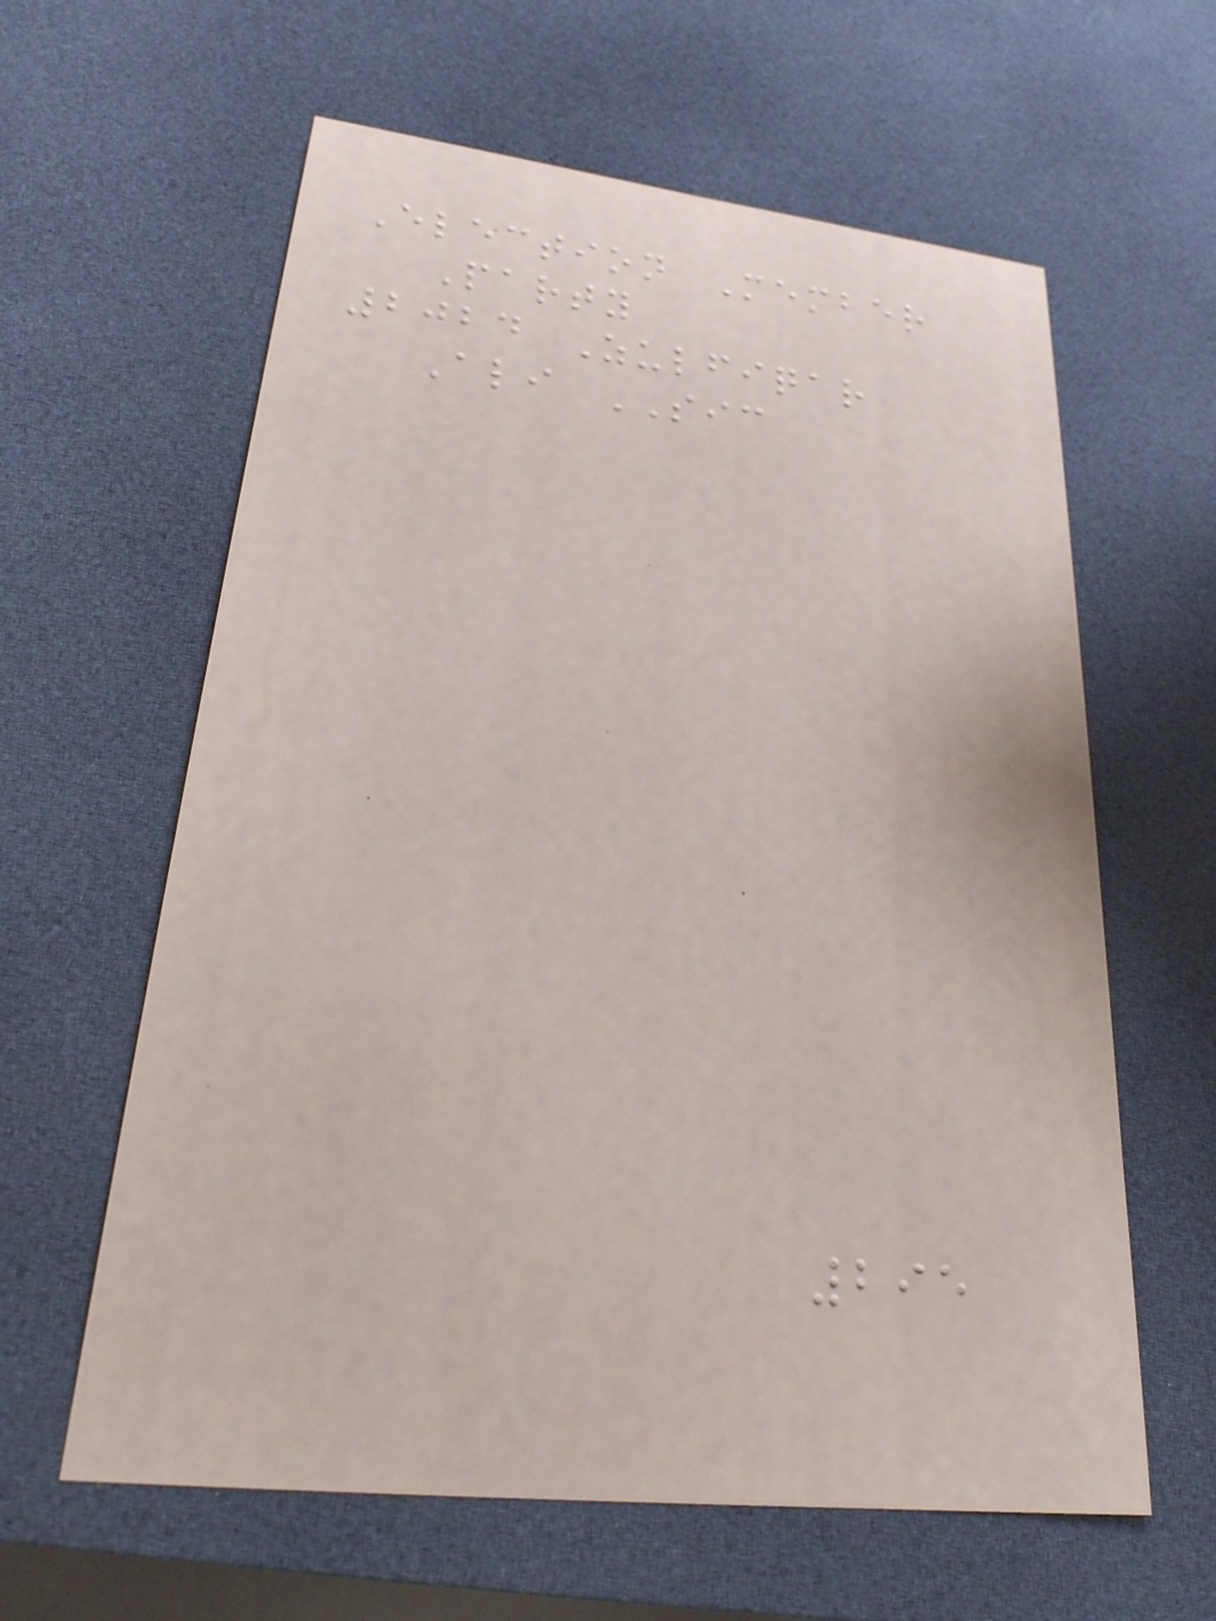Election Member
Party
2024 Zulfiqar
Ali SIC
295
